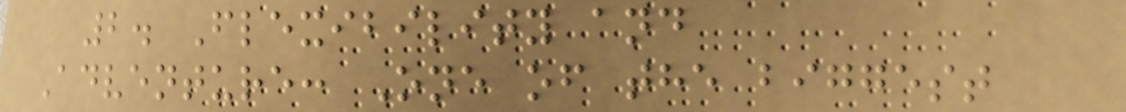2. Flexibility and
Adventure: One of the biggest
